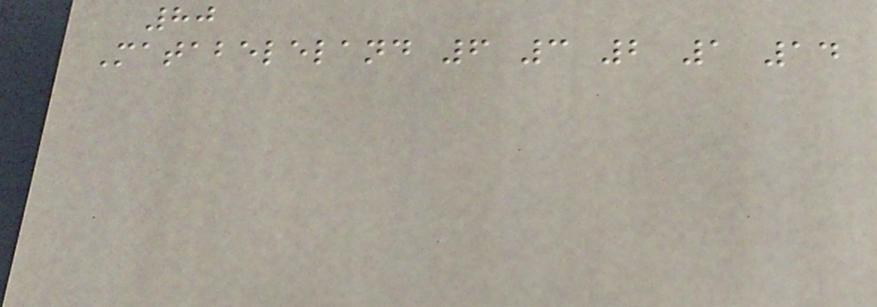80
Matabeleland 6 3 2 1 14
